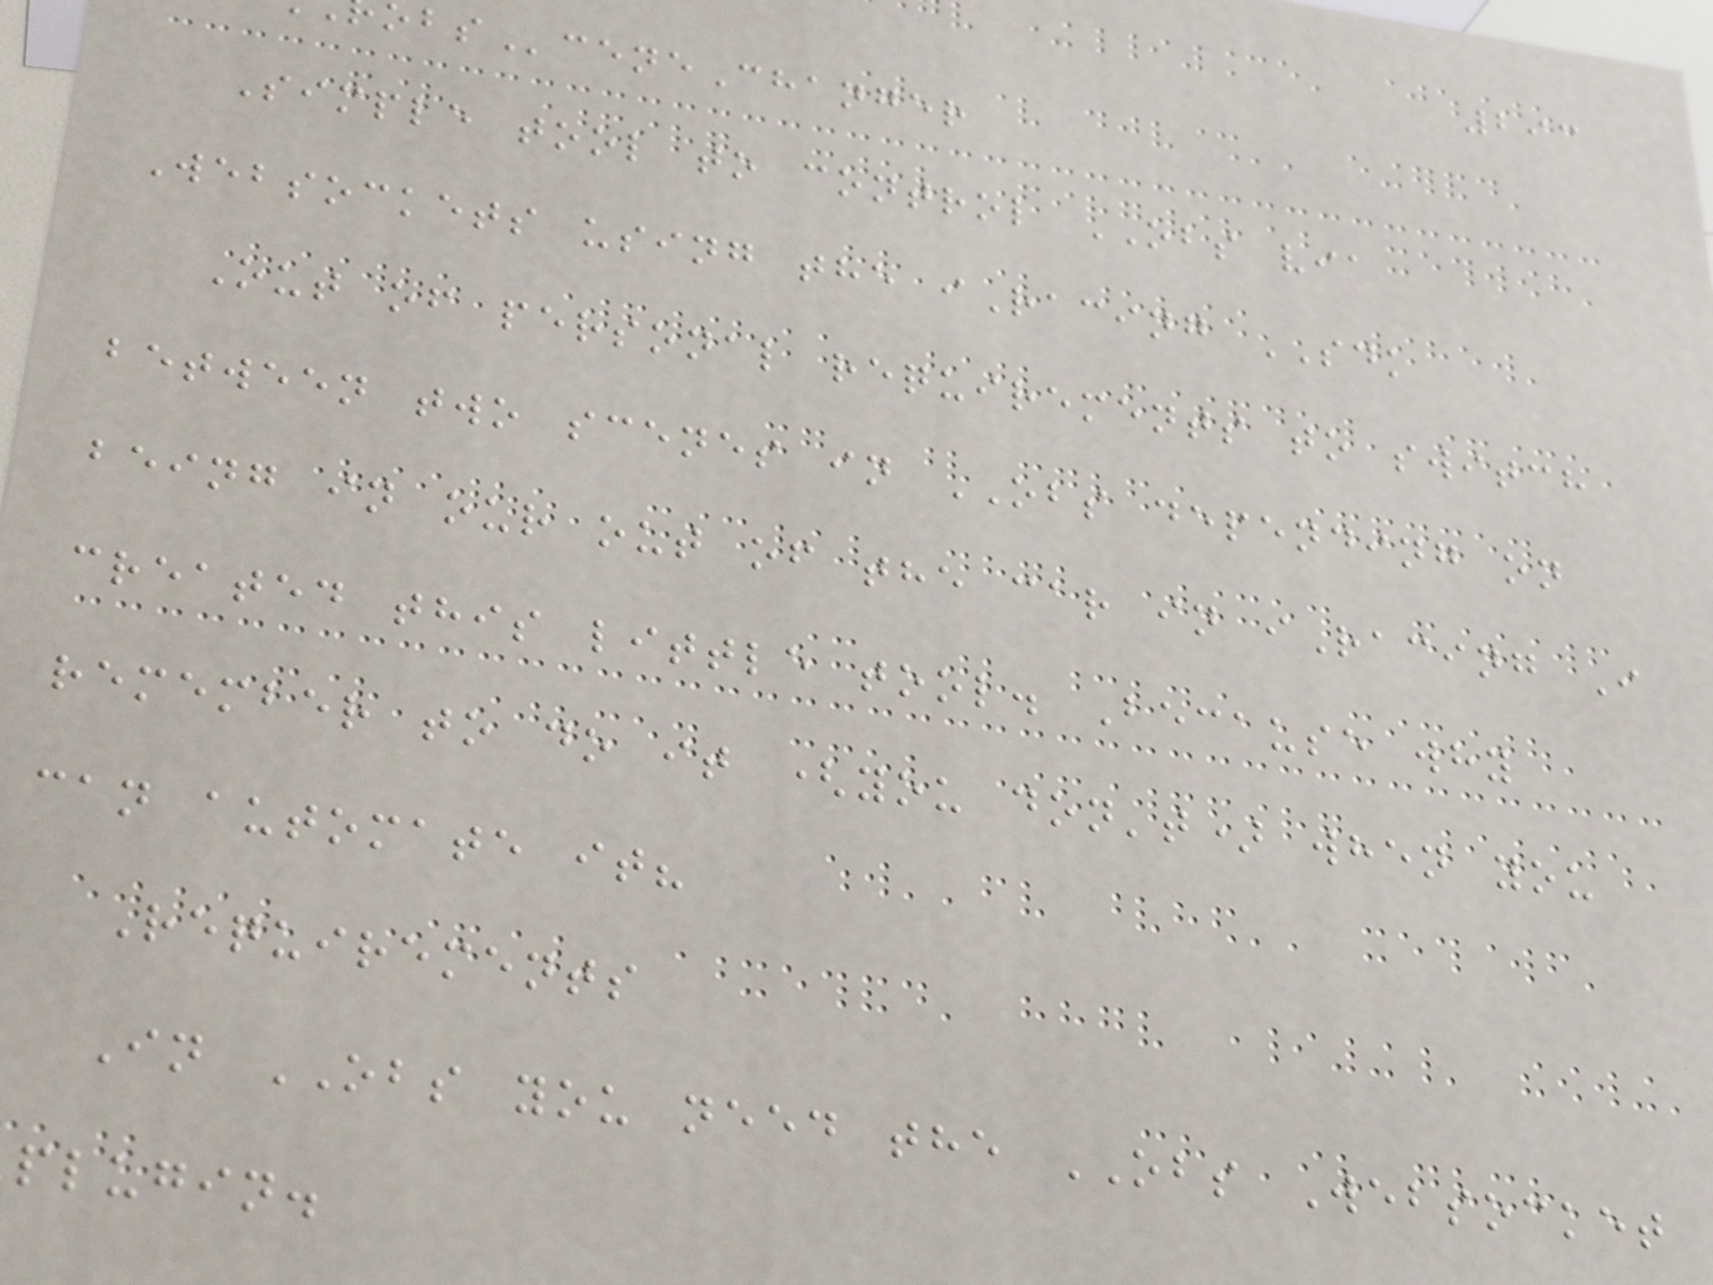293
ceneChanger
Simple tool to control OBS via
Websockets using the iRacing SDK
Out of personal requirements to switch
between two scenes in OBS depending on
being in our out of the car in iRacing I
created this little tool. Because why
remember to do it (you don't) when you
can automate it?
Requirements
In OBS you need the OBS Websocket
plugin.
